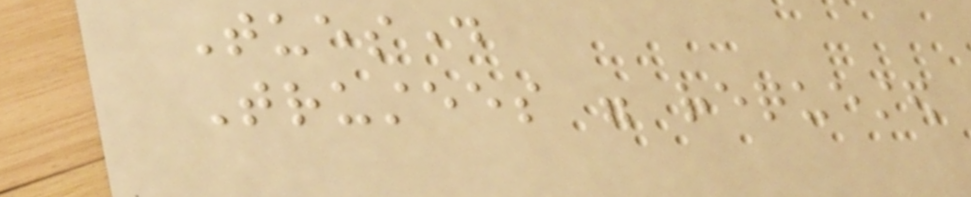Tuesday
Trustees were requested
